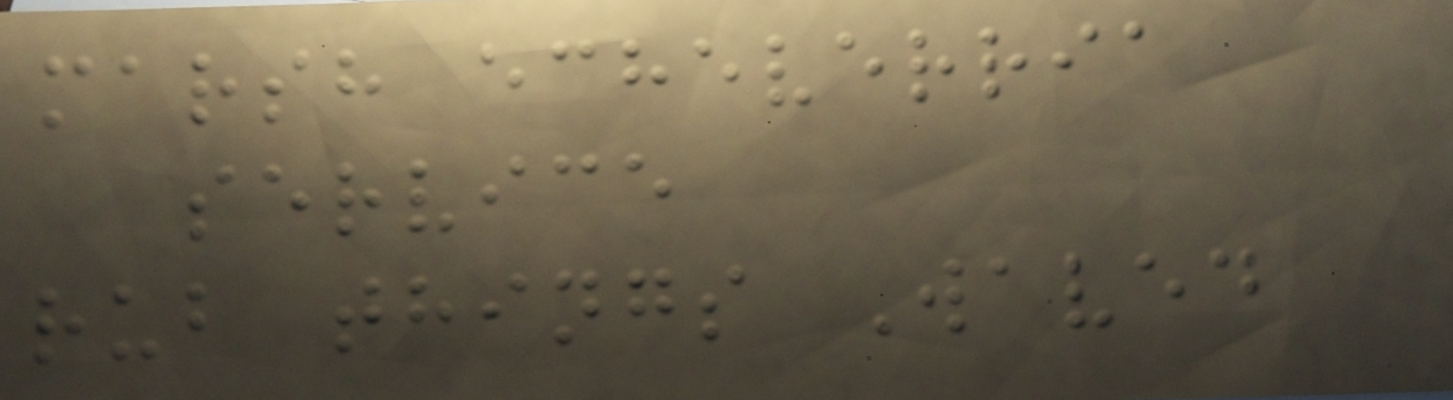marsh echeverria
service
rub things Waved
